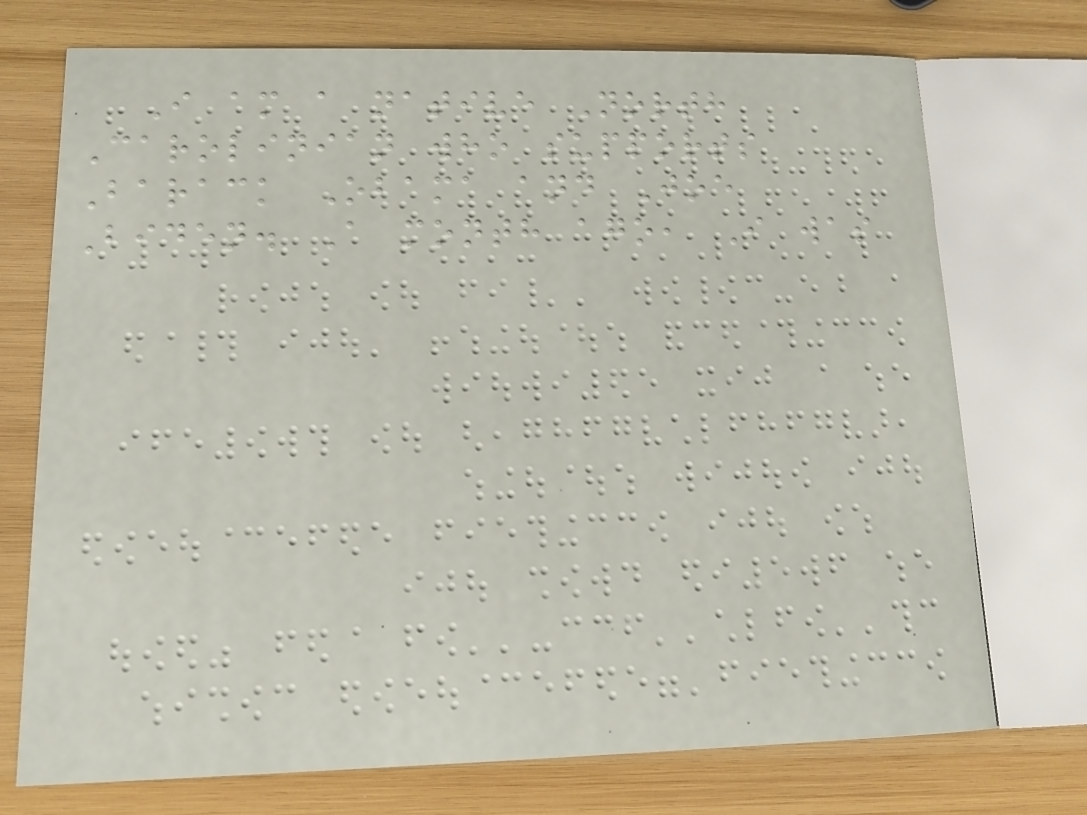I am a native North
Carolinian who supports
Barack Obama and Joe
Biden. A month ago, I was
